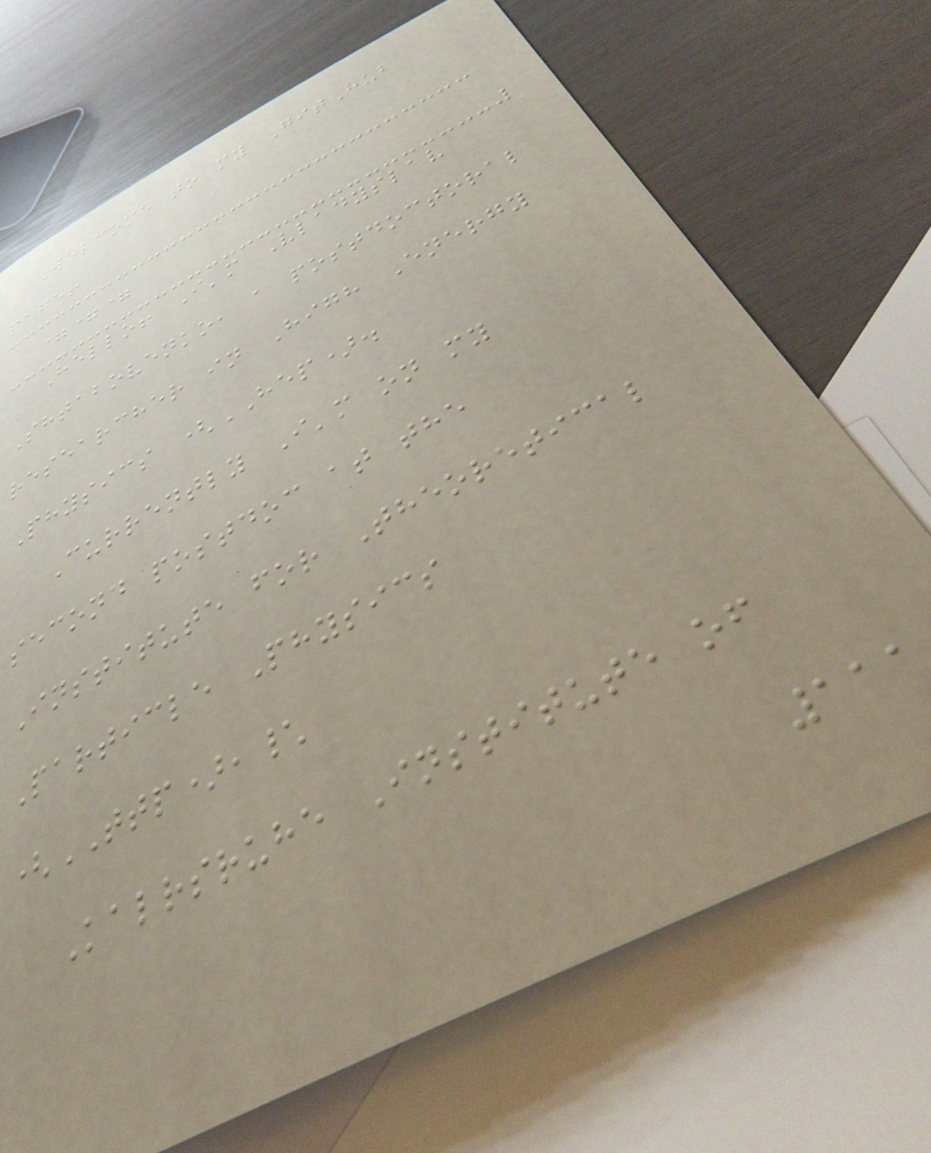Welcome to my GitHub
page!
===
Hello! I'm Vladyslav
Shtabovenko, a postdoctoral
researcher in High Energy
Physics (HEP).
Currently I'm on my
second postdoc at the
Institute for Theoretical
Particle Physics
(TTP),\
Kalrsruhe Institute of
111
